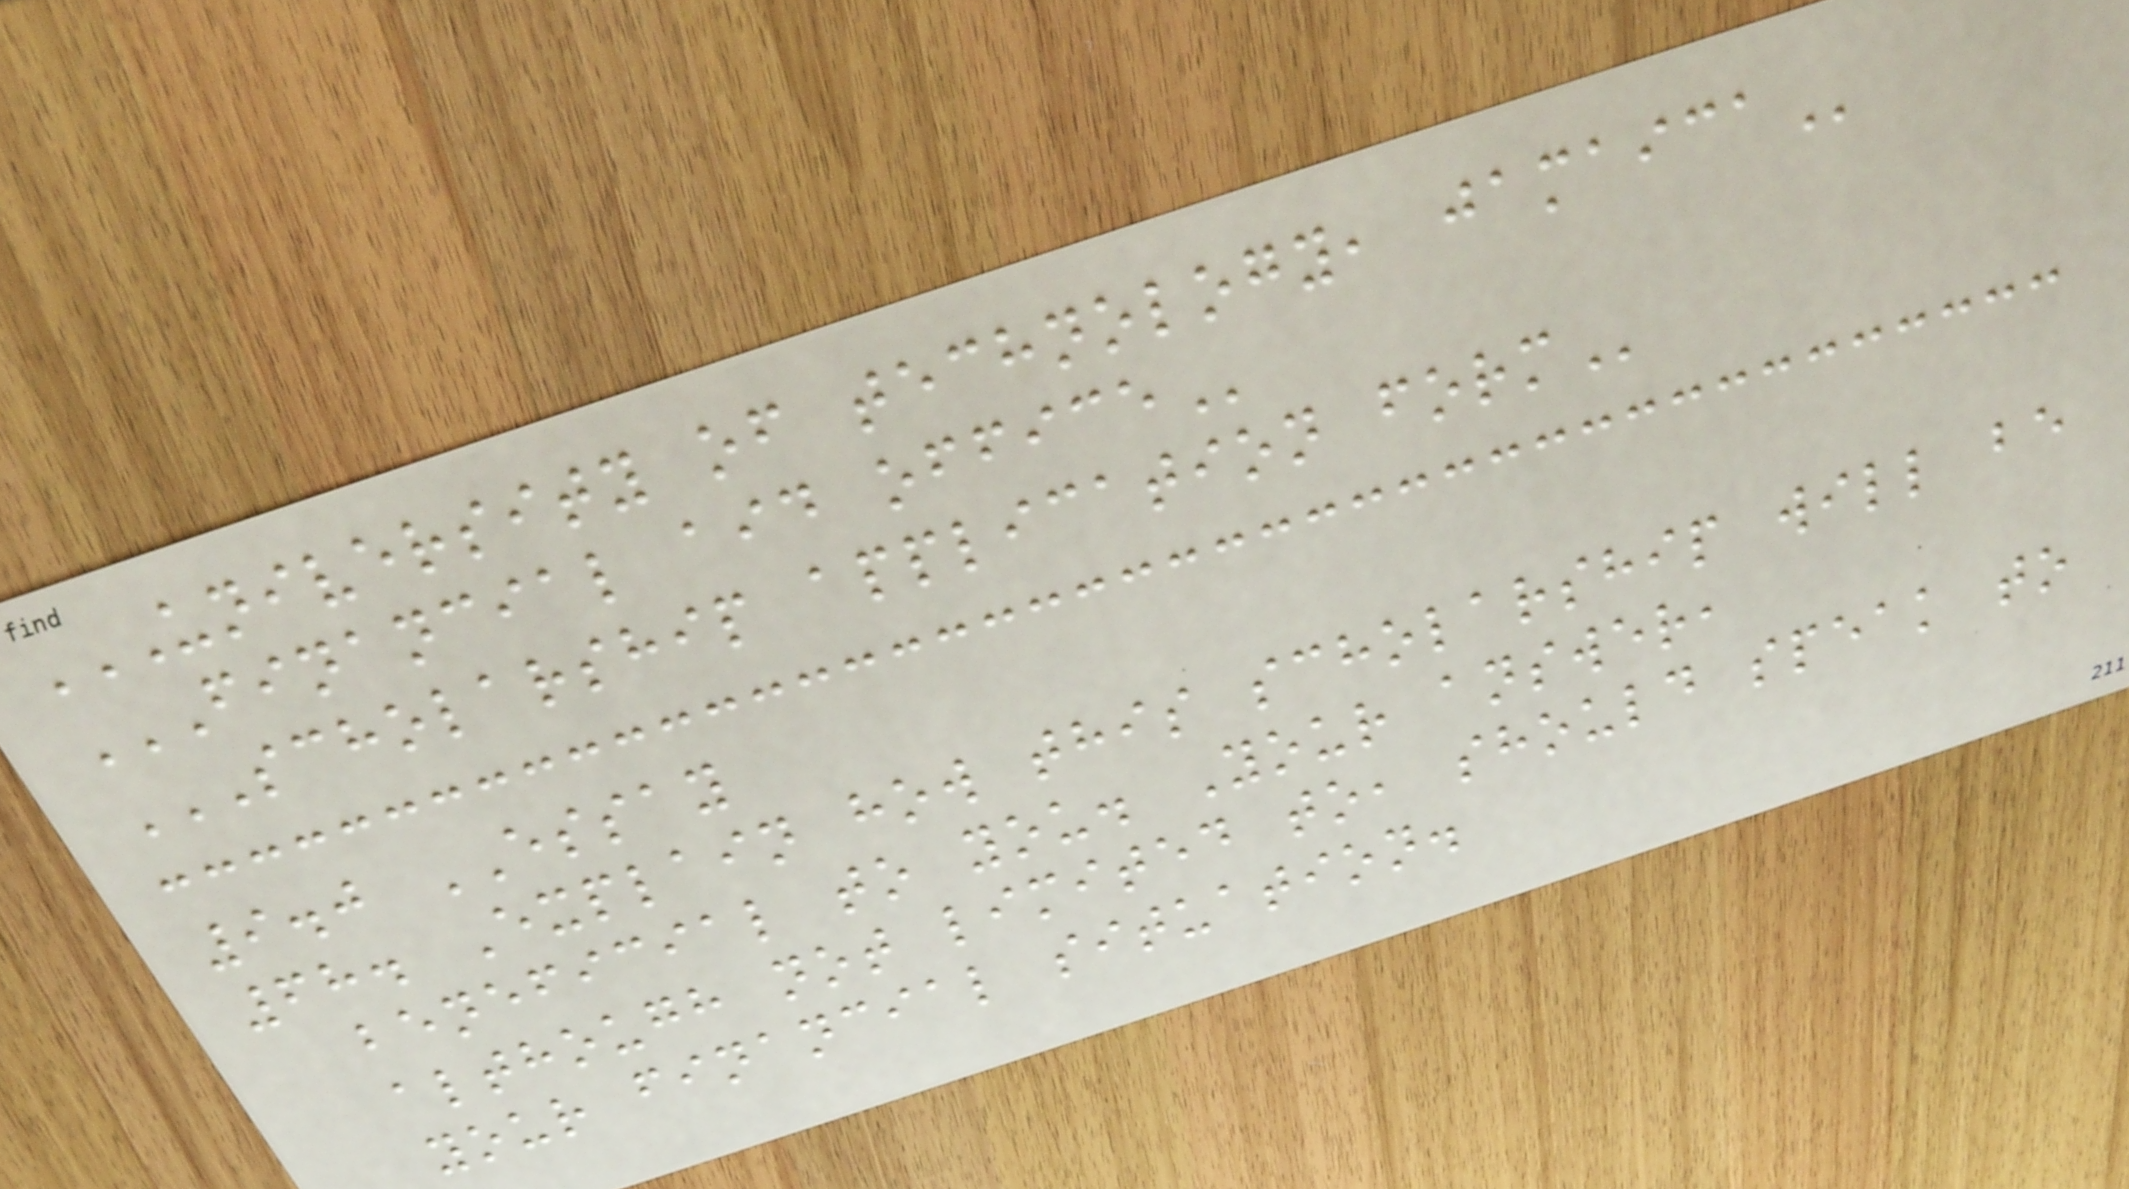UNIVERSITY OF TECHNOLOGY, JAMAICA
FINANCIAL AID OFFICE
SCHOLARSHIP APPLICATION FORM
9.0 ESSAY
68. Explain how this scholarship will be
beneficial to you. Your answer,
although not limited to, should speak to
your financial situation.
